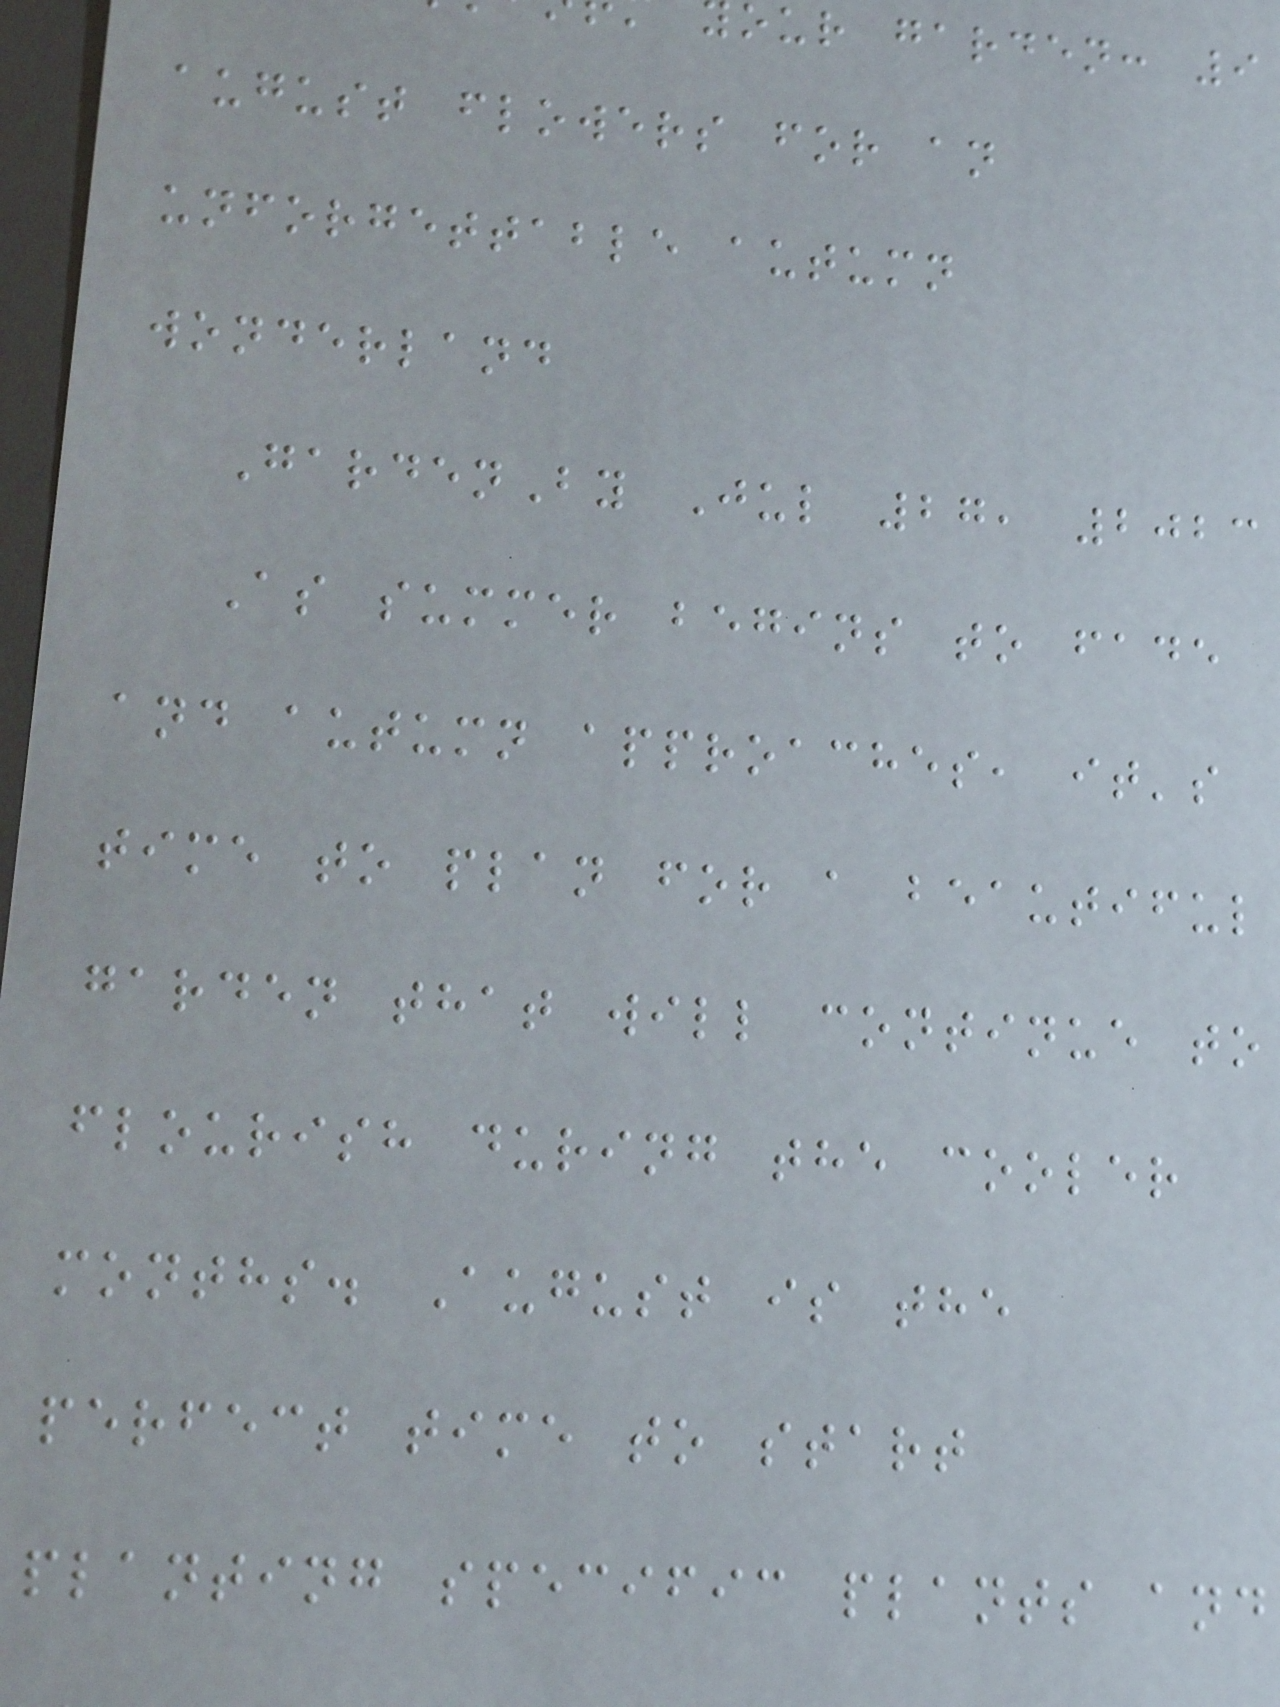our garden: 9
august flowers for an
unforgettable autumn
wonderland
GardenBy Jul 27, 2023
As summer begins to fade
and autumn approaches, it's
time to plan for a beautiful
garden that will continue to
flourish during the cooler
months. August is the
perfect time to start
planting specific plants and
